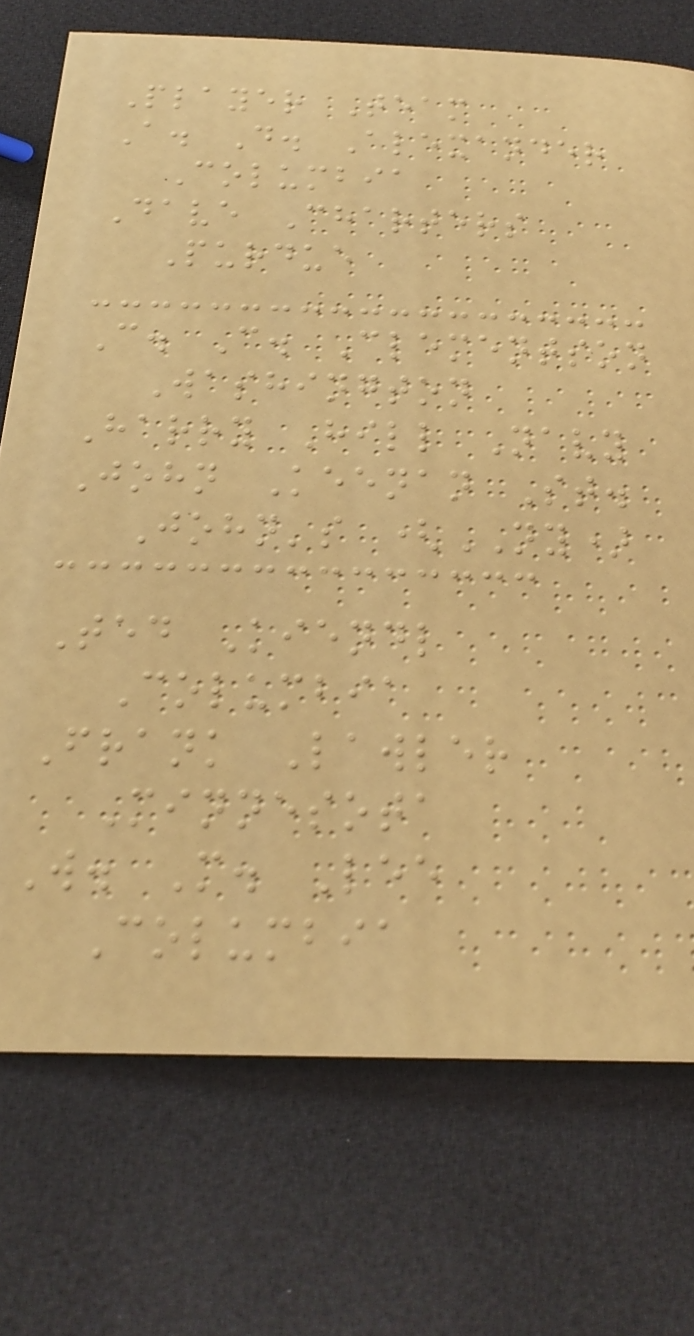Player Team
A. D. Alexander
Columbia
Dave Charters
Purdue
C. C. Clementson
Washington
Harry Hill Navy
John Keenan St.
John's (NY)
Ted Kiendl
Columbia
Frank Lawler
Minnesota
W. M. Lee
Columbia
